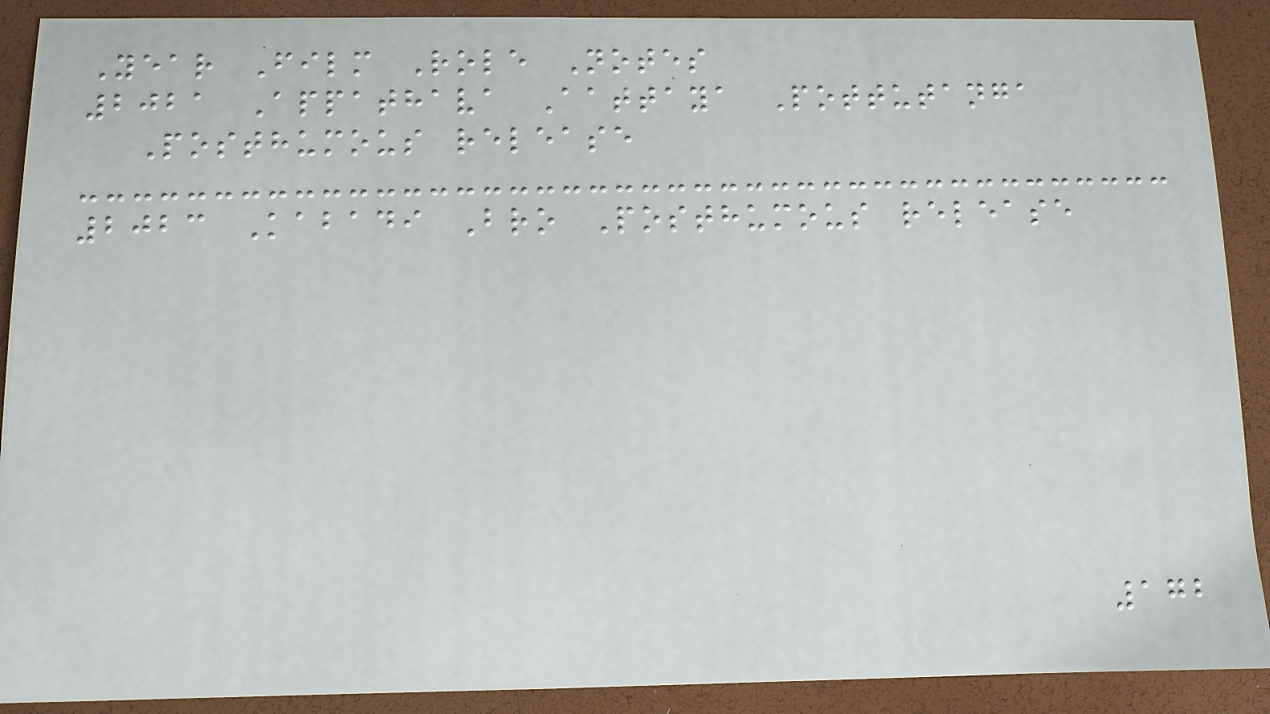Year Film Role Notes
2021 Appathava Aattaya Pottutanga
Posthumous release
2023 Kabadi Bro Posthumous release
172
